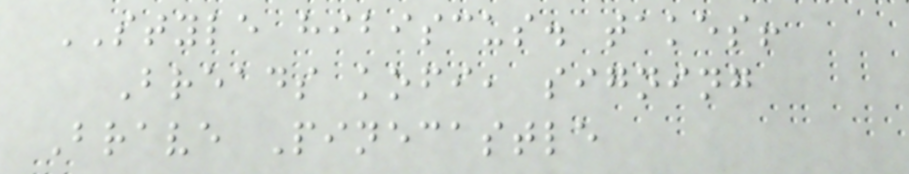STYLE hibiscus. takes!
Breads kofi, signing
Brave Pinecastle
